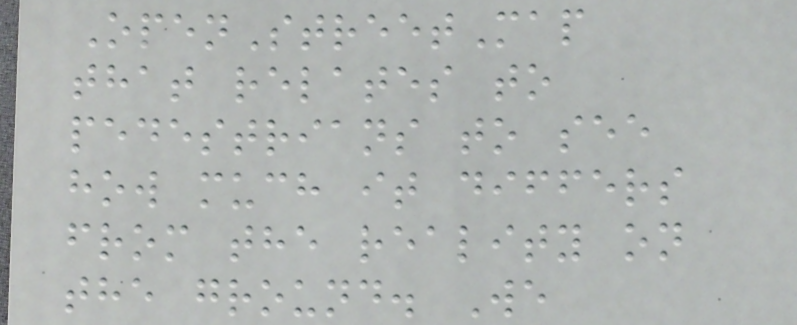OpenStreetMap
that relates to
pedestrians to see
how much it differs
from the reality on
the ground. We
